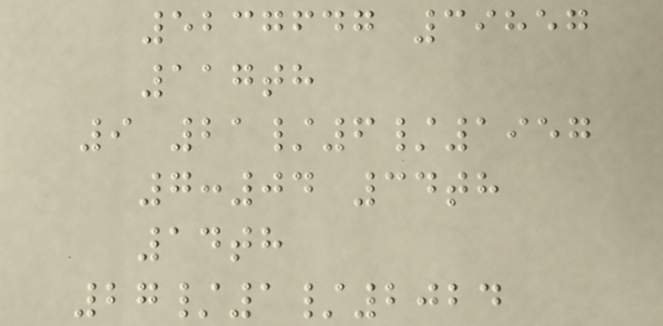5237647 39857
117th
9 21/6/1957
7:04 34th
14th
27/1/2024
